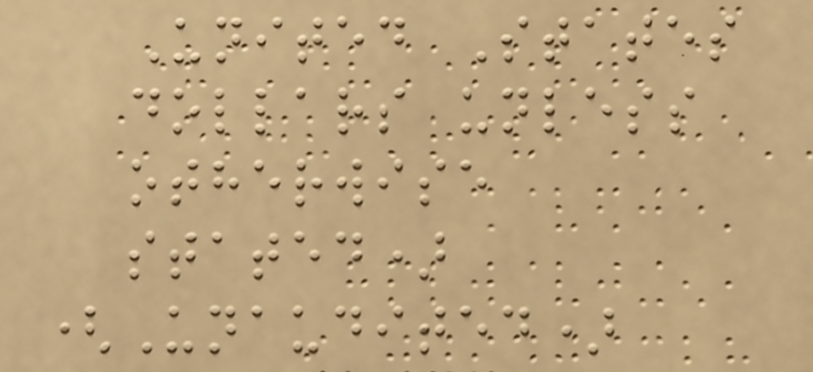United States
dollars unless
otherwise
stated)
(Unaudited)
